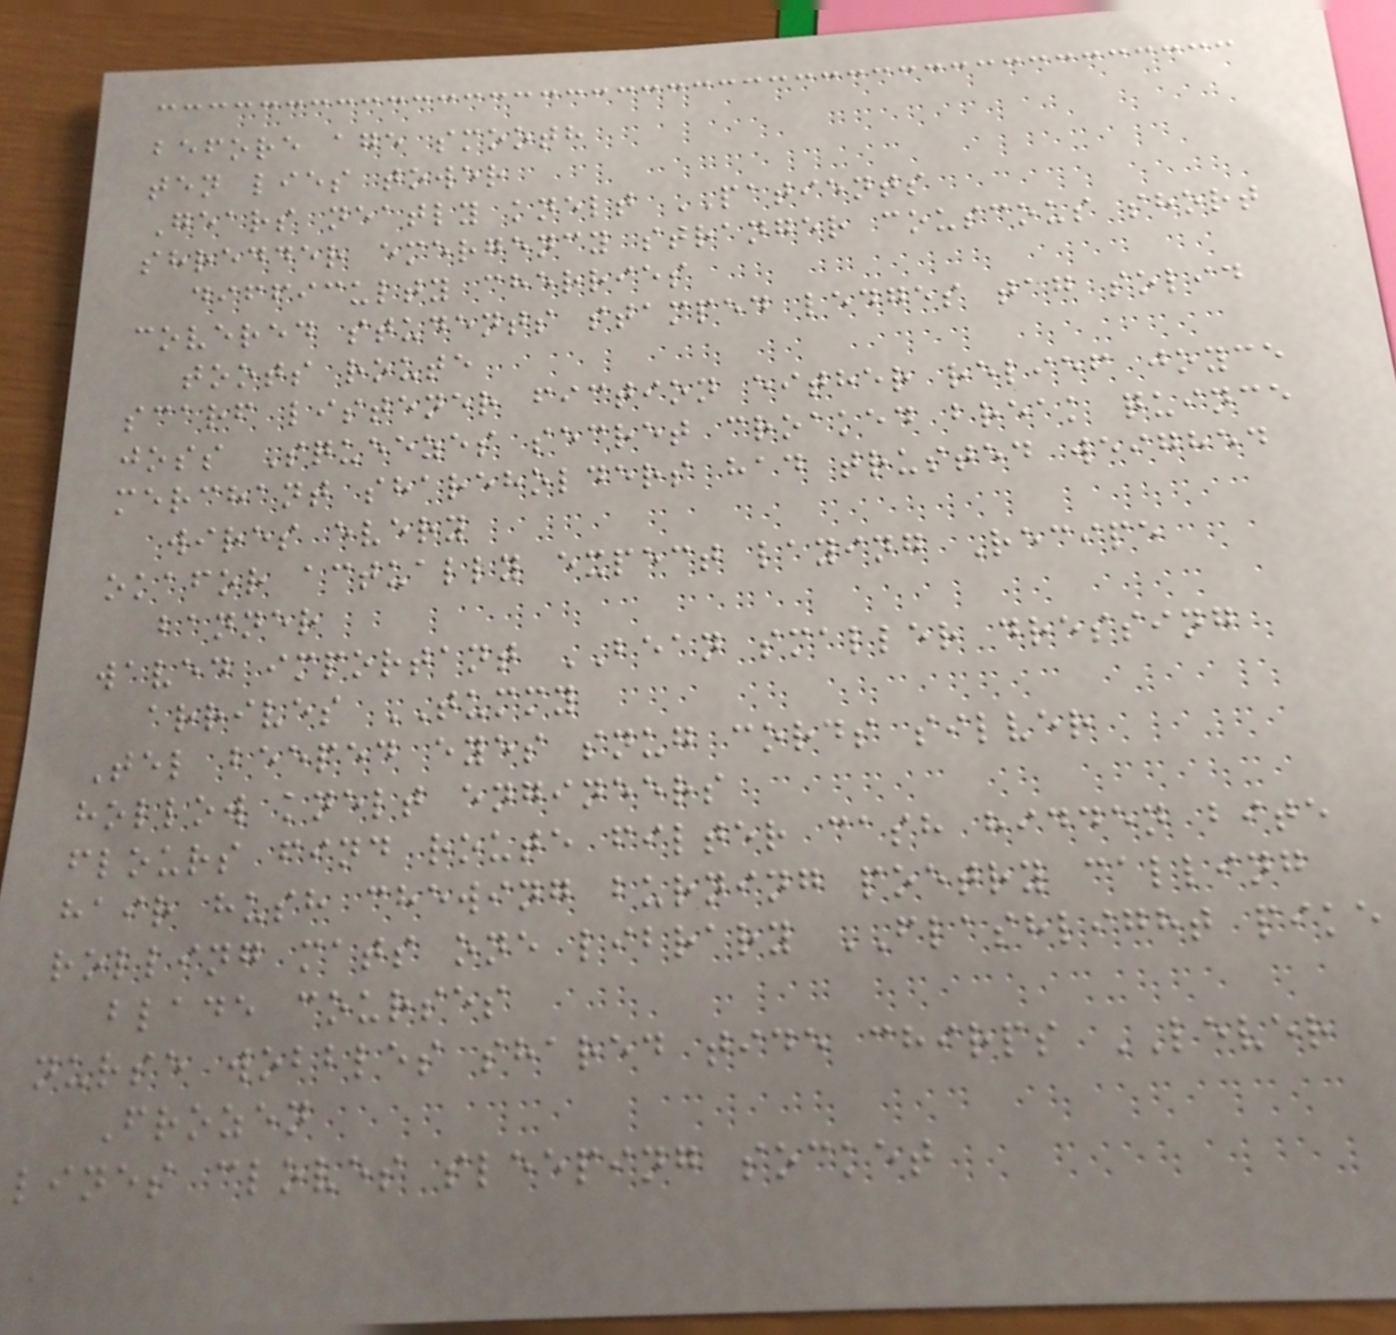before age smooth
ten lies tower
Gears neatly knelt PATIENTS
shredder emergency stranger couscous short
difficulty cherries
covered students stamped ledges tag solid
toots route
scarf listener fiction either relief joyce
joss Squeezes secret croaked break quince
merchant shareholders had trusted weighed
wires every
okafor actually expect laying Recipe
banner
waved important BEAN smaller dressing
arrives TUMMY
Tel beeped eyes snug cords silver
hollow knelt engineers
flours find route filter cash hidden bite
hair hush chewing burning poetry calling
rolling mats one library FLASHLIGHT pike
blade courses
nurse wobbles shared tide chirps LEVER
Frozen
lines cloves sleeping socket
